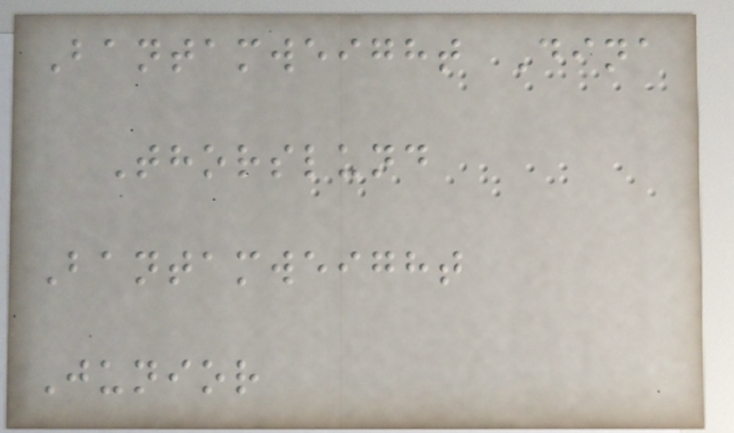Bantamweight Dina
Thorslund
Bantamweight
Junior
